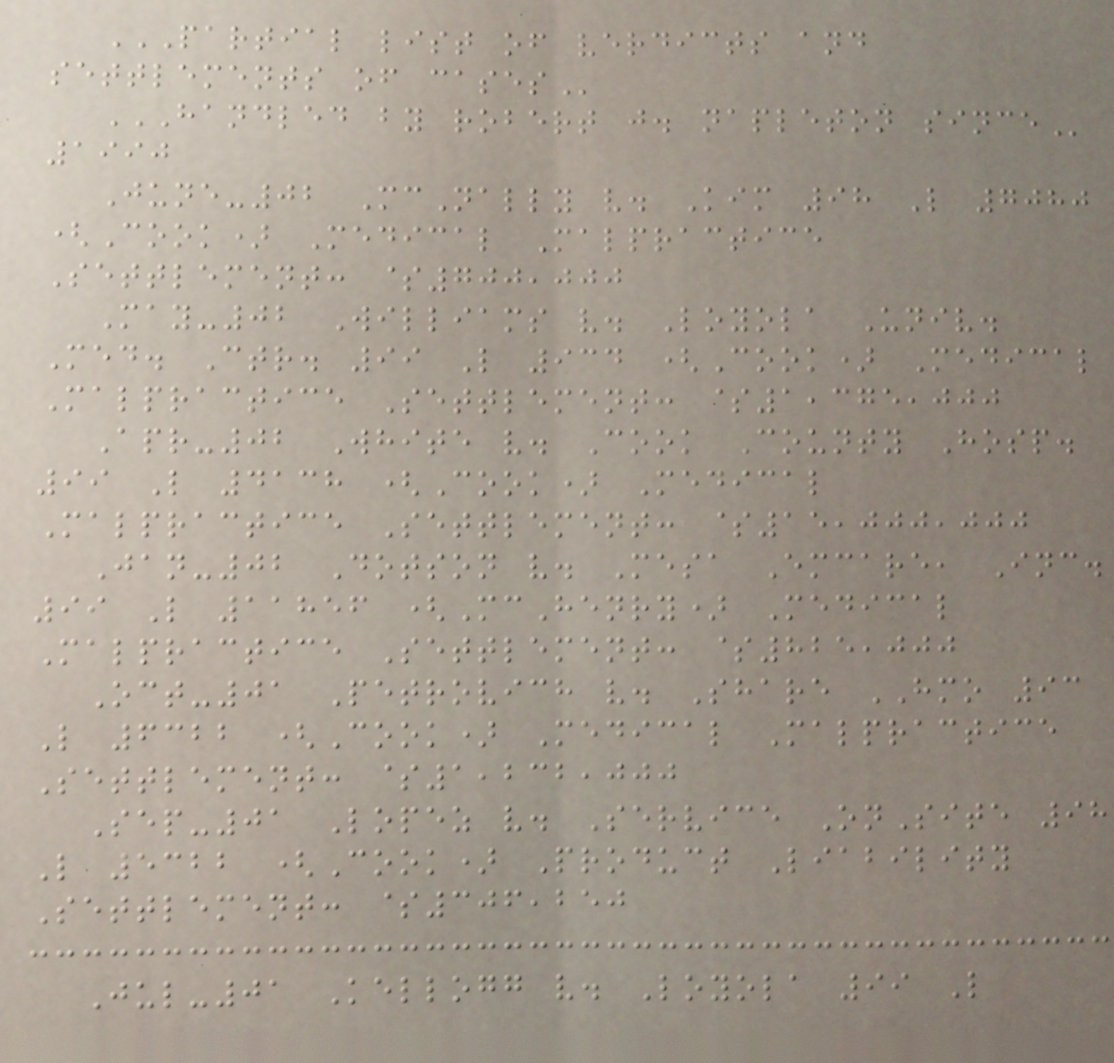PARTIAL LIST OF VERDICTS AND
SETTLEMENTS OF CASES
HANDLED BY ROBERT J. NAPLETON SINCE
1990
June-02 McNally v. Kim 98 L 7080
(Cook) Medical Malpractice
Settlement: $700,000
May-02 Williams v. Loyola Univ.
Med. Ctr. 99 L 934 (Cook) Medical
Malpractice Settlement: $1,375,000
Apr-02 White v. Cook County Hosp.
99 L 4138 (Cook) Medical
Malpractice Settlement: $15,000,000
Jan-02 Dotson v. Mesa Emcare, Inc.
99 L 11856 (McHenry) Medical
Malpractice Settlement: $825,000
Oct-01 Petrovich v. Share HMO 93
L 6322 (Cook) Medical Malpractice
Settlement: $1,232,000
Sep-01 Lopez v. Service OnSite 98
L 5322 (Cook) Product Liability
Settlement: $306,250
Jul-01 Kellogg v. Loyola 99 L
